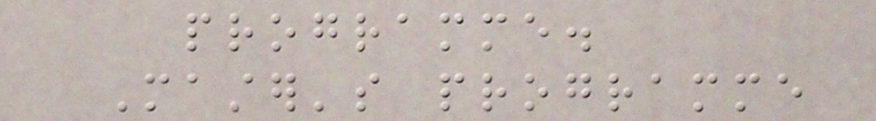programme.
Master's programme
